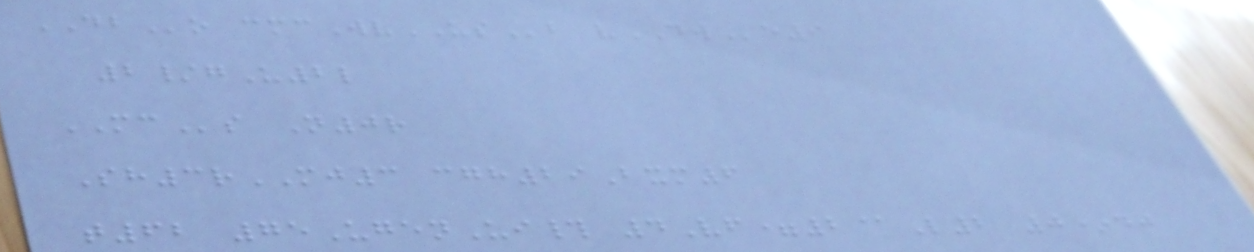DBo cmcWvUSb vDWe9
2/gU2l
MCs N0r
Sh3rMJ3 cgh29Bxm6
t62 75UgenUi# 4Vf=2@L2 0*dj
